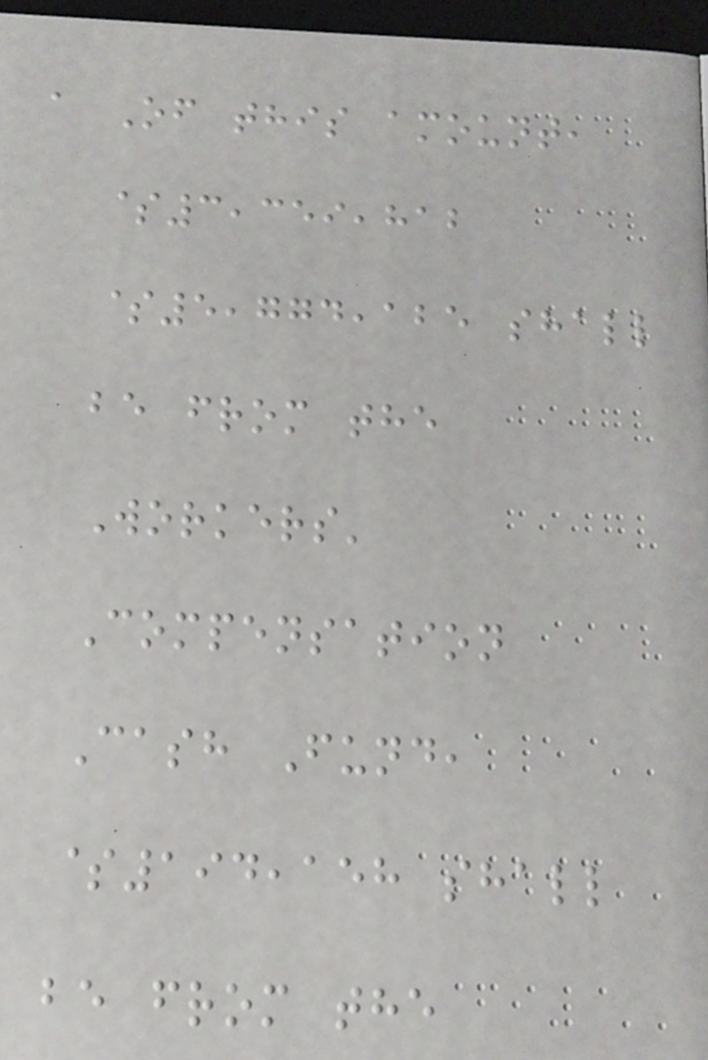a Of this amount,
$3,359,812
$5,774,125 shall
be from the
Workers'
Compensation
Cash Fund,
$194,158 shall
be from the
